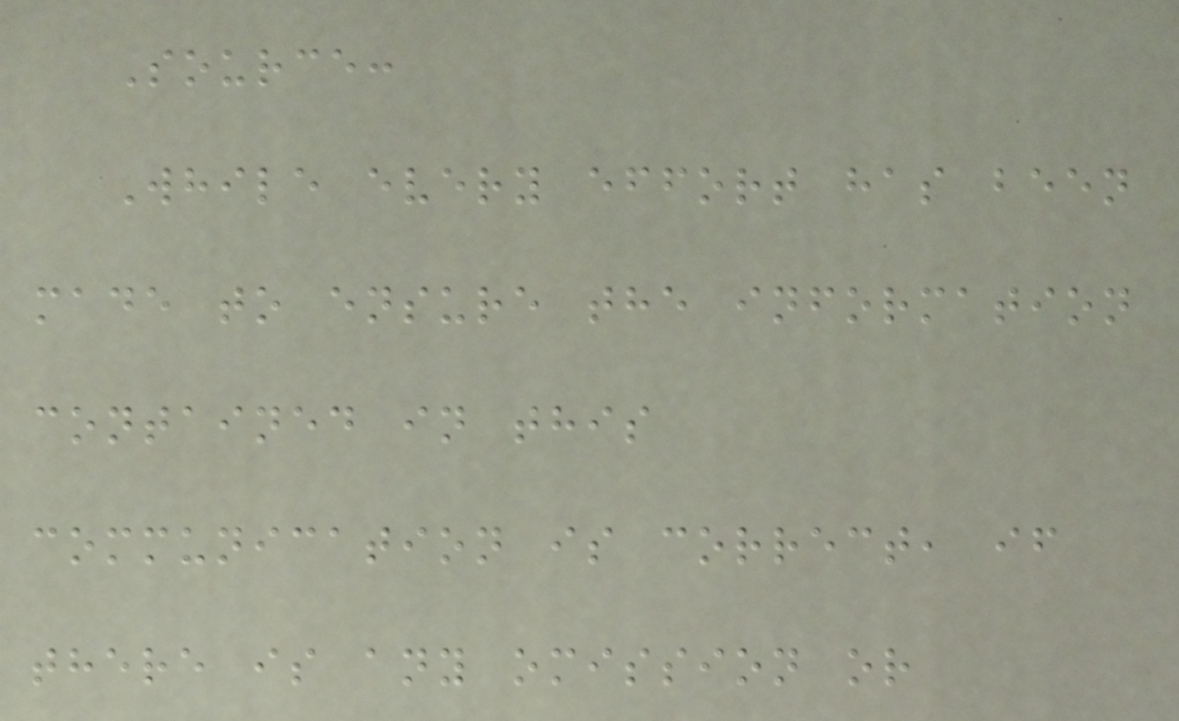Source:
While every effort has been
made to ensure the information
contained in this
communication is correct, if
there is any omission or
